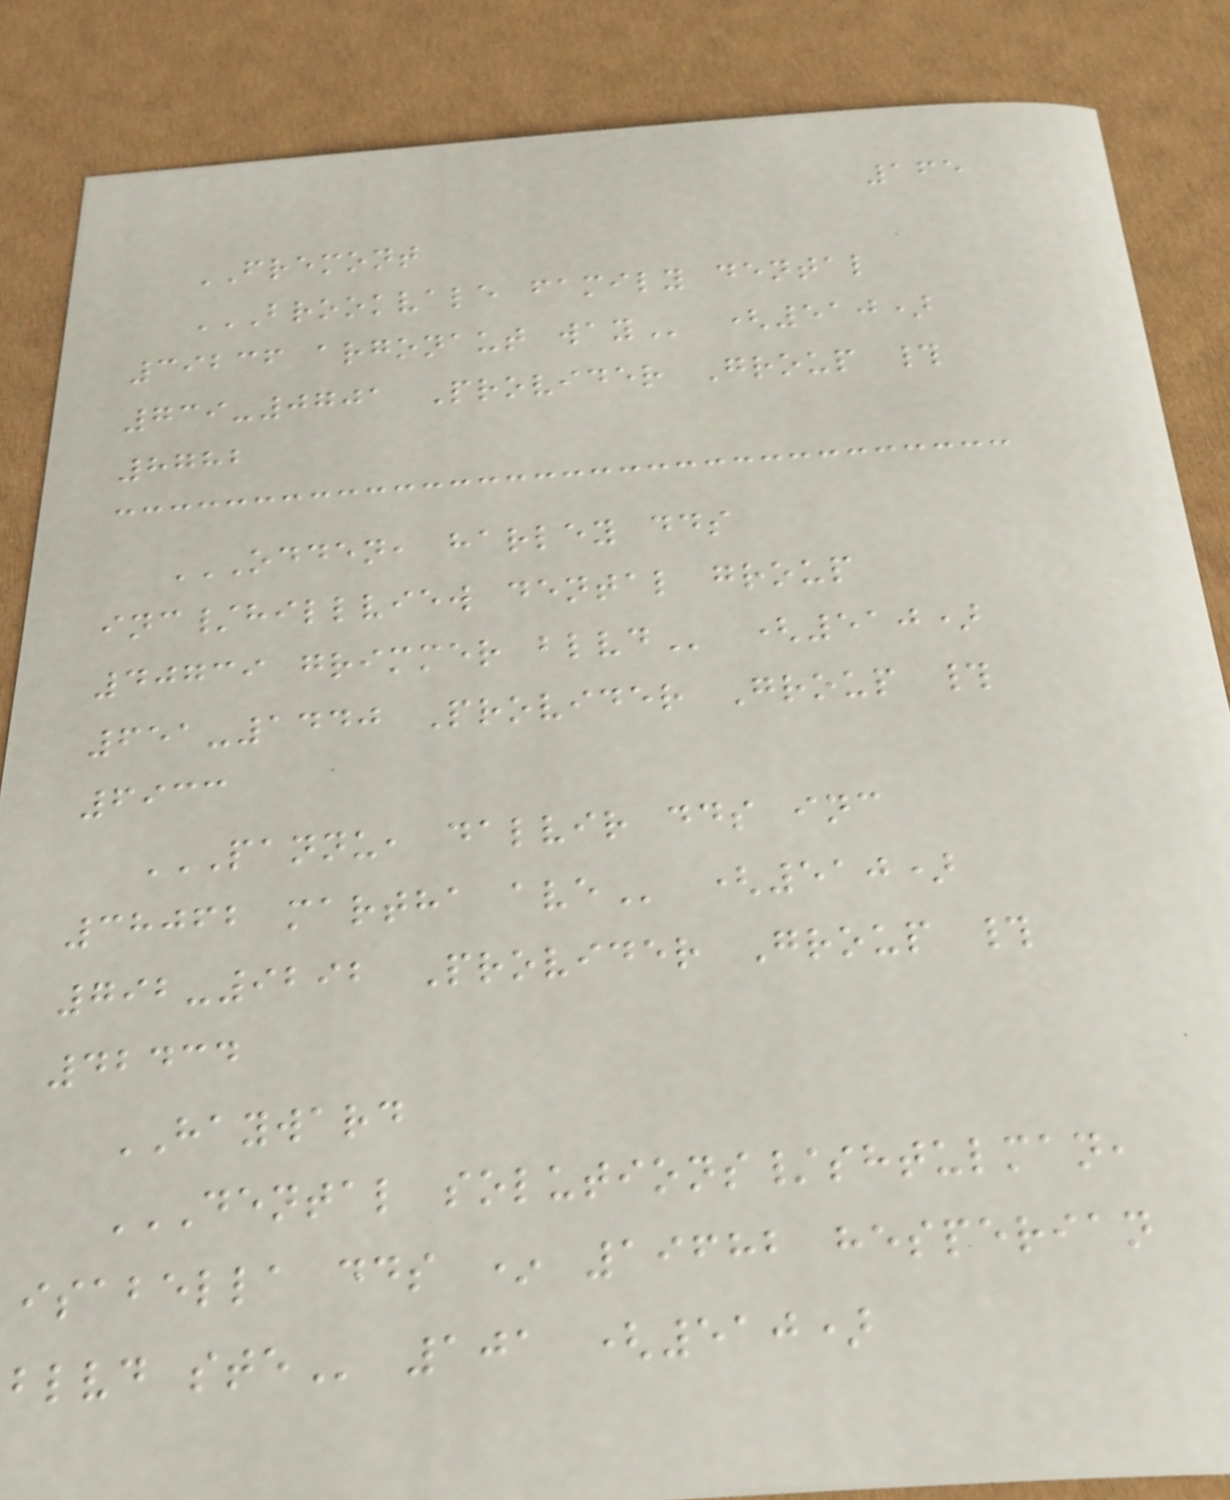165
FREMONT
BROOKVALE FAMILY DENTAL
39236 ARGONAUT WAY (510)
739-0701 Provider Group #
8782
ODDEN, HARLEY DDS
INC/HILLVIEW DENTAL GROUP
40739 GRIMMER BLVD (510)
651-1440 Provider Group #
6933
PANNU, DALVIR DDS INC
38062 MARTHA AVE (510)
792-9292 Provider Group #
42434
HAYWARD
DENTAL SOLUTIONS/SHTULMAN,
ISABELLA DDS * 19682 HESPERIAN
BLVD STE 101 (510)
